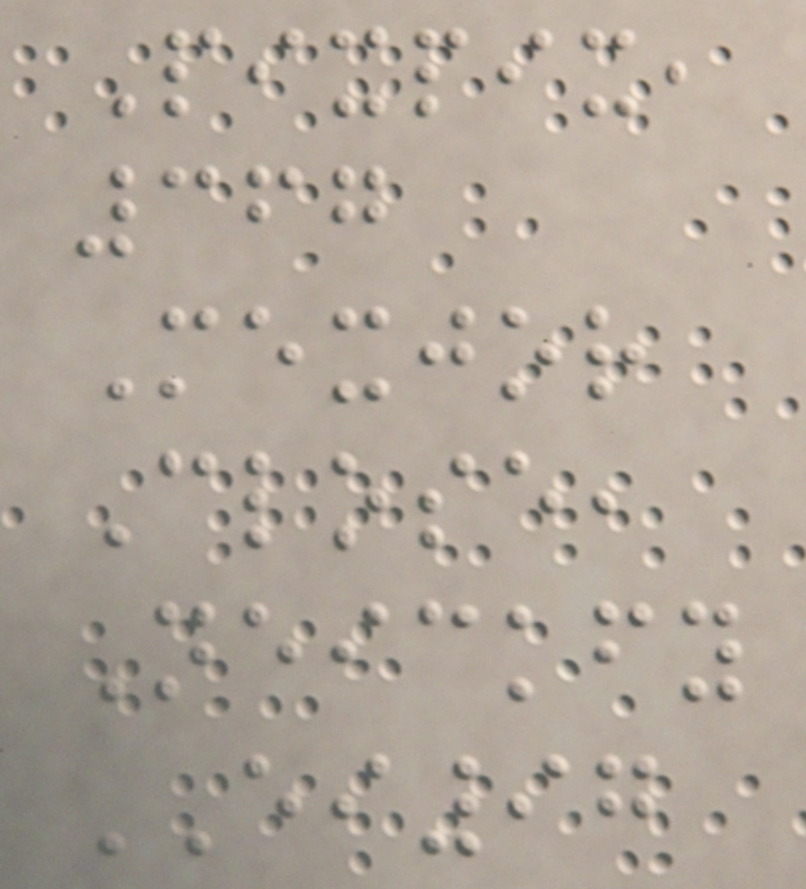Pixpix,
367
Mexjor
Close,
Neickfy
EI97
